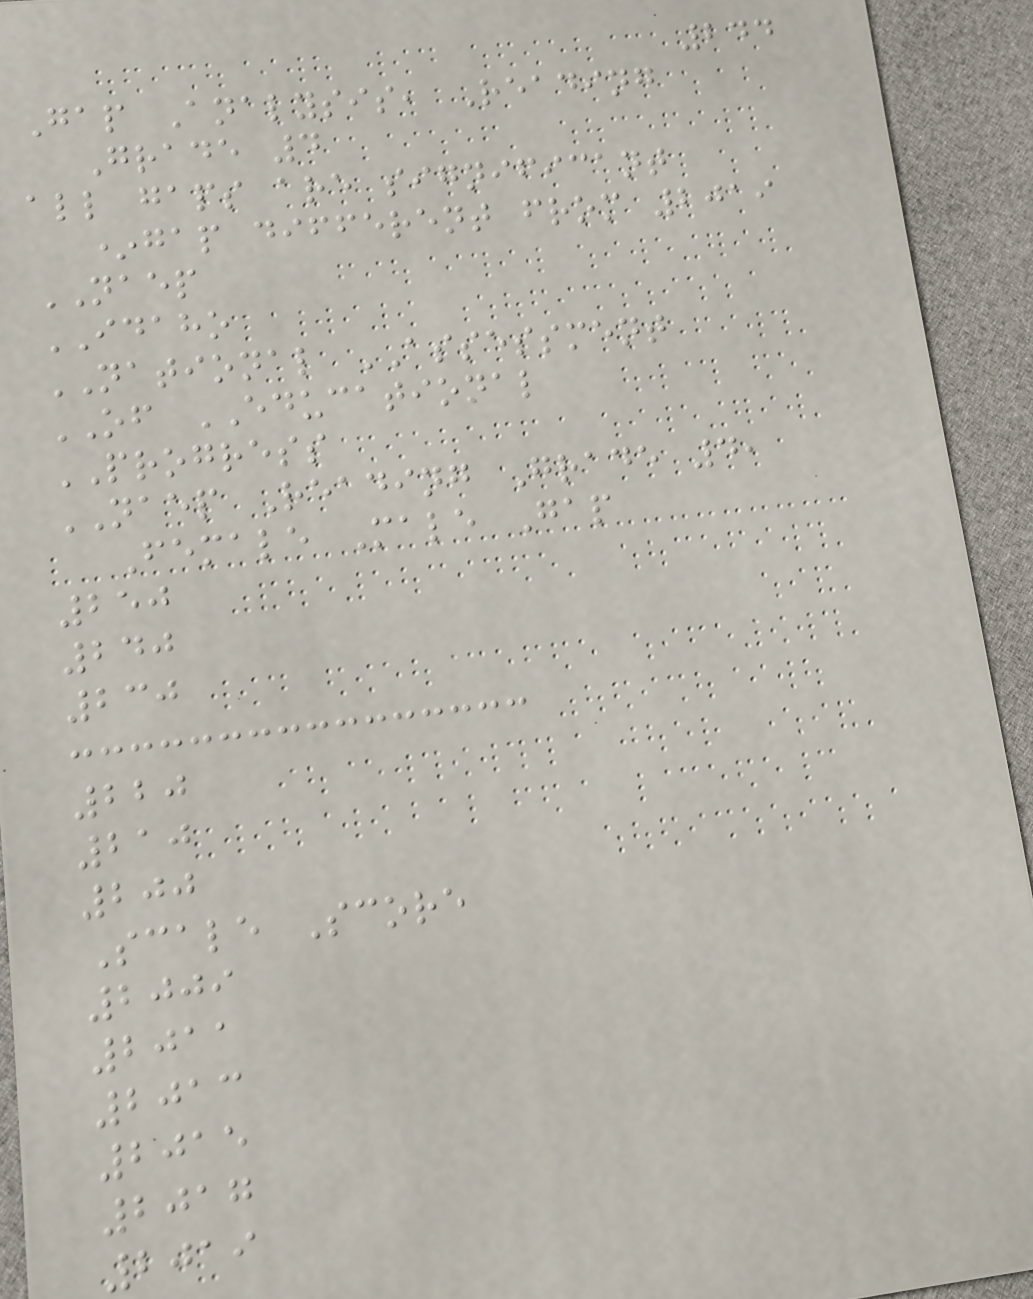244
Gap Analysis, Reading
Grade 4
all gaps are significant
*gap different from 2019
NAEP
IDAHO
NATIONAL ASSESSMENT
OF EDUCATIONAL
PROGRESS
NAEP Reading Grade 4,
Female Male Gap
250
240
230
220
210
200
Scale Score
2009
2011
2013
2015
2017
2019
